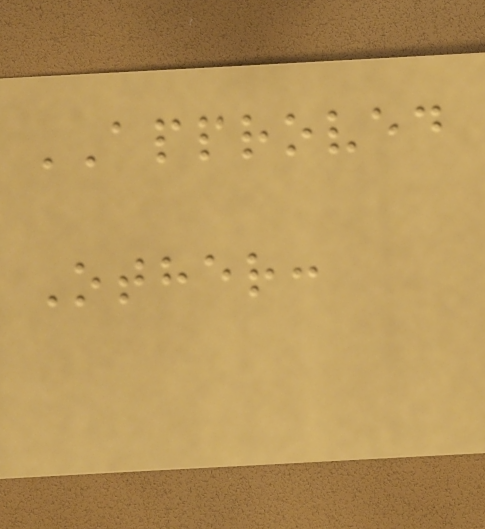APPROVED
Other:
